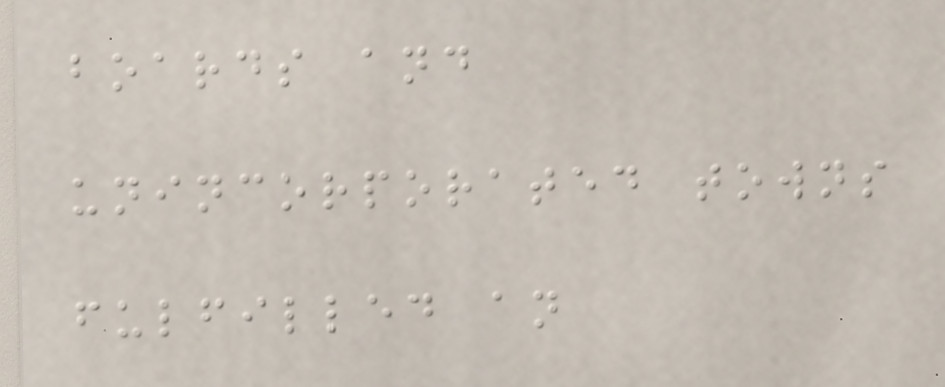boards and
unincorporated towns
fulfilled an
